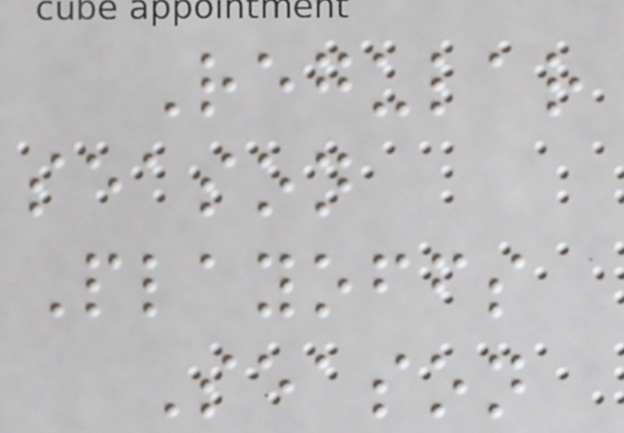Regular
season
Playoffs
Season
